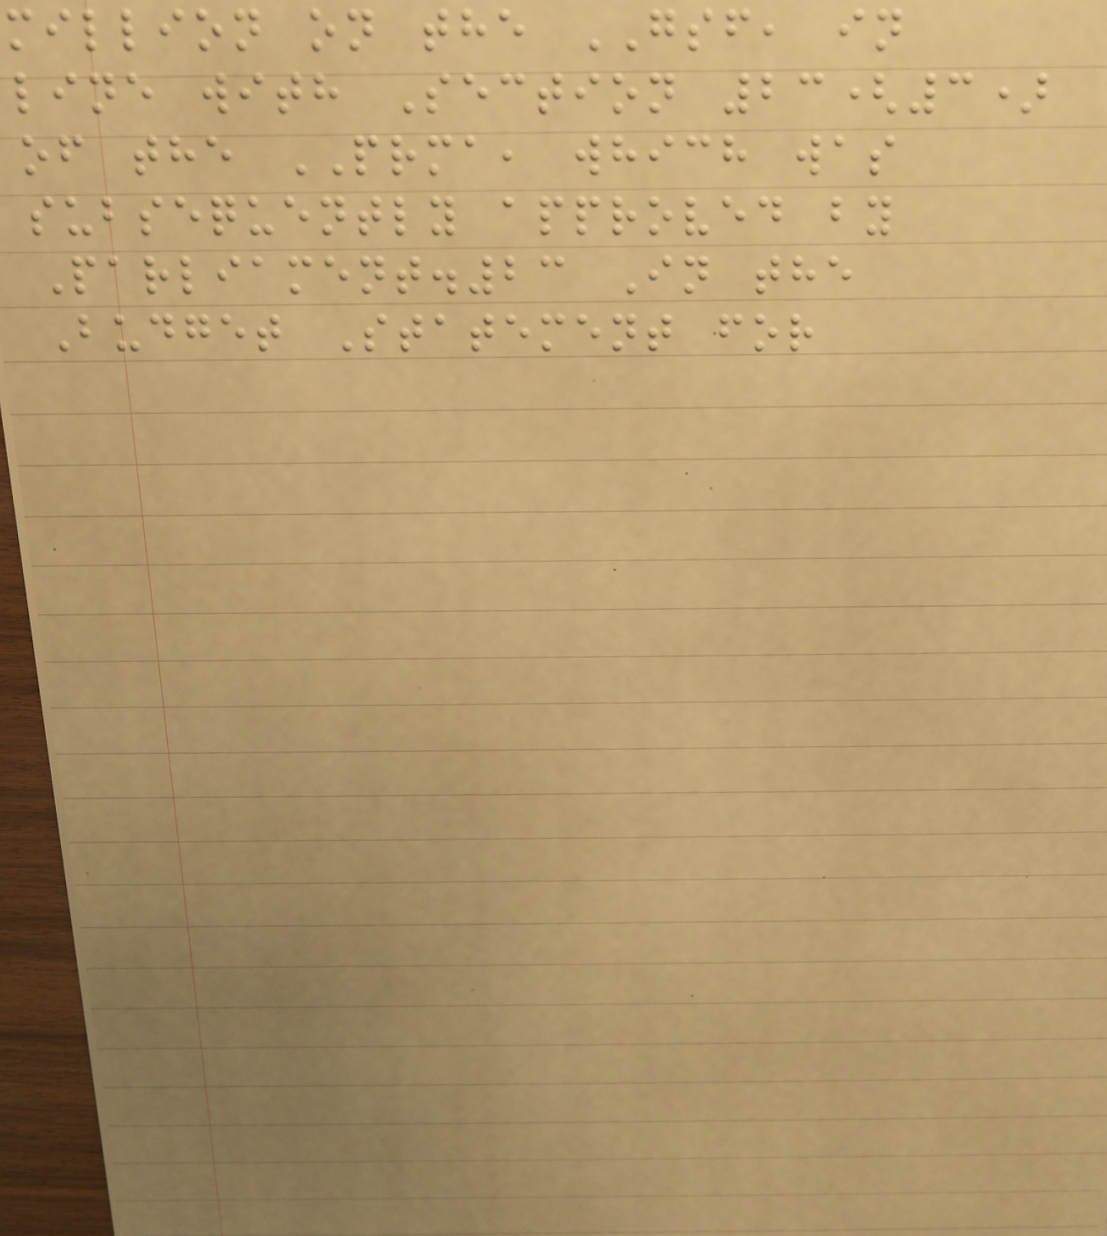million on the GSF, in
line with Section 23(3)
of the PRMA, which was
subsequently approved by
Parliament.23 In the
Budget Statement for
